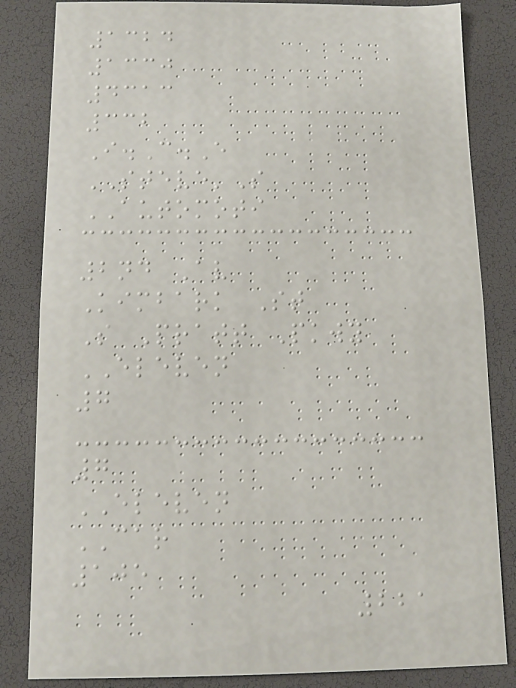1324
1330
4313
332
I.C.E
STEVE'S
AUTOMOTI
2nd Av
Kimbark St
S Pratt Pkwy
ELEVEN
7
7
ELEVEN
CAR
105
221
